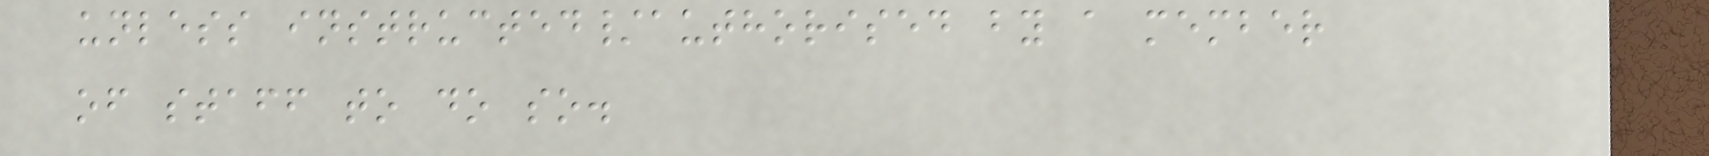unless instructed/authorised by a member
of staff to do so.
